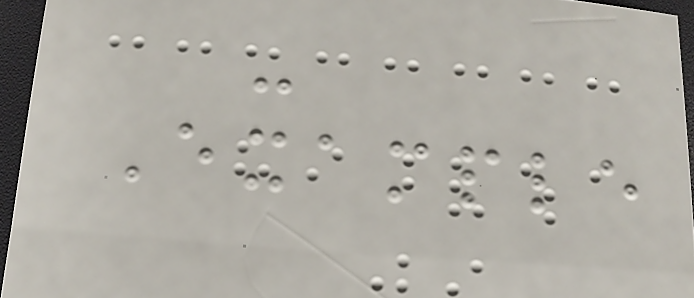-
Example
